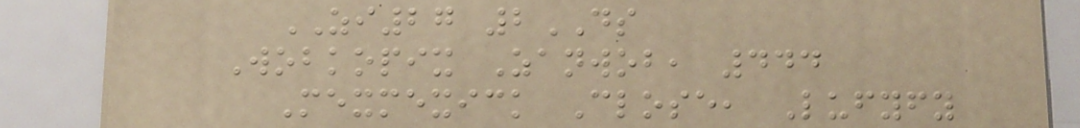ZI27 2DS
Wobkopix Zanwob, 444
Mexmexick Close, Lufyfy
